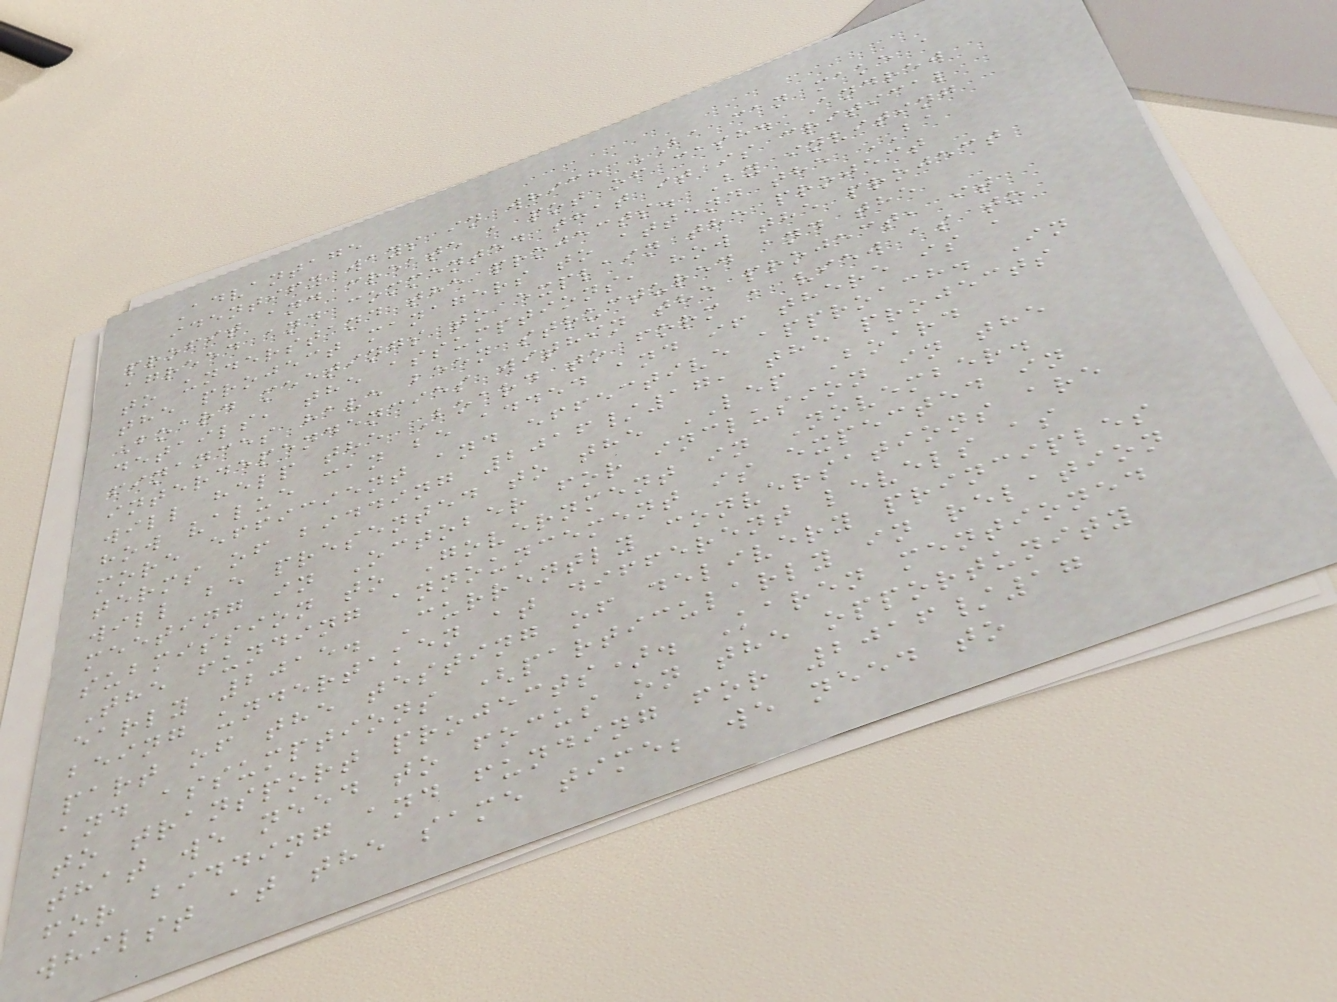Advantage
identify ways in which BA can make a
profit and create a pot of cash. Andrew
agreed and commented that it is critical
to understand the projects. By inviting
the project managers to attend the BA
Board meetings to explain the project
details, the assumptions, how the project
finances have been structured and the
interdependencies within the project, it
will help the Board to form a view as to
how value can be added and if there is a
more efficient and effective approach. In
terms of bidding 2016/17, the projects
will be presented to the LEP Board
meeting in October for inclusion in the
submission to Government in November.
The funding announcement is expected in
early 2015. Currently conversations are
being undertaken at different levels as
part of the testing of delivery principles
and assumptions (particularly in relation
to transport projects). Karen mentioned
that we need to focus on the opportunity
for bidding and funding for 2016/17
whilst at the same time; we need to
